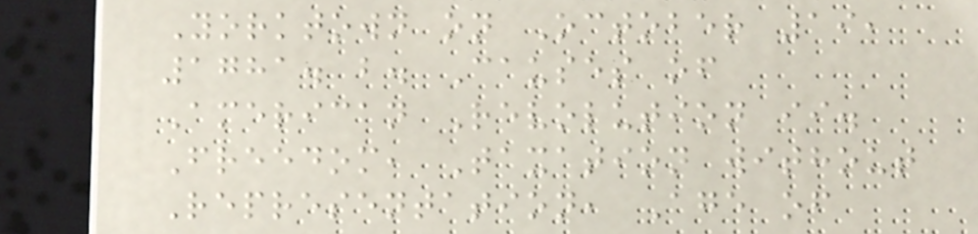Yorktown on October 19,
1781. b. Causes of
American Revolution ii.
Freedom, Taxation without
Representation, Age of
